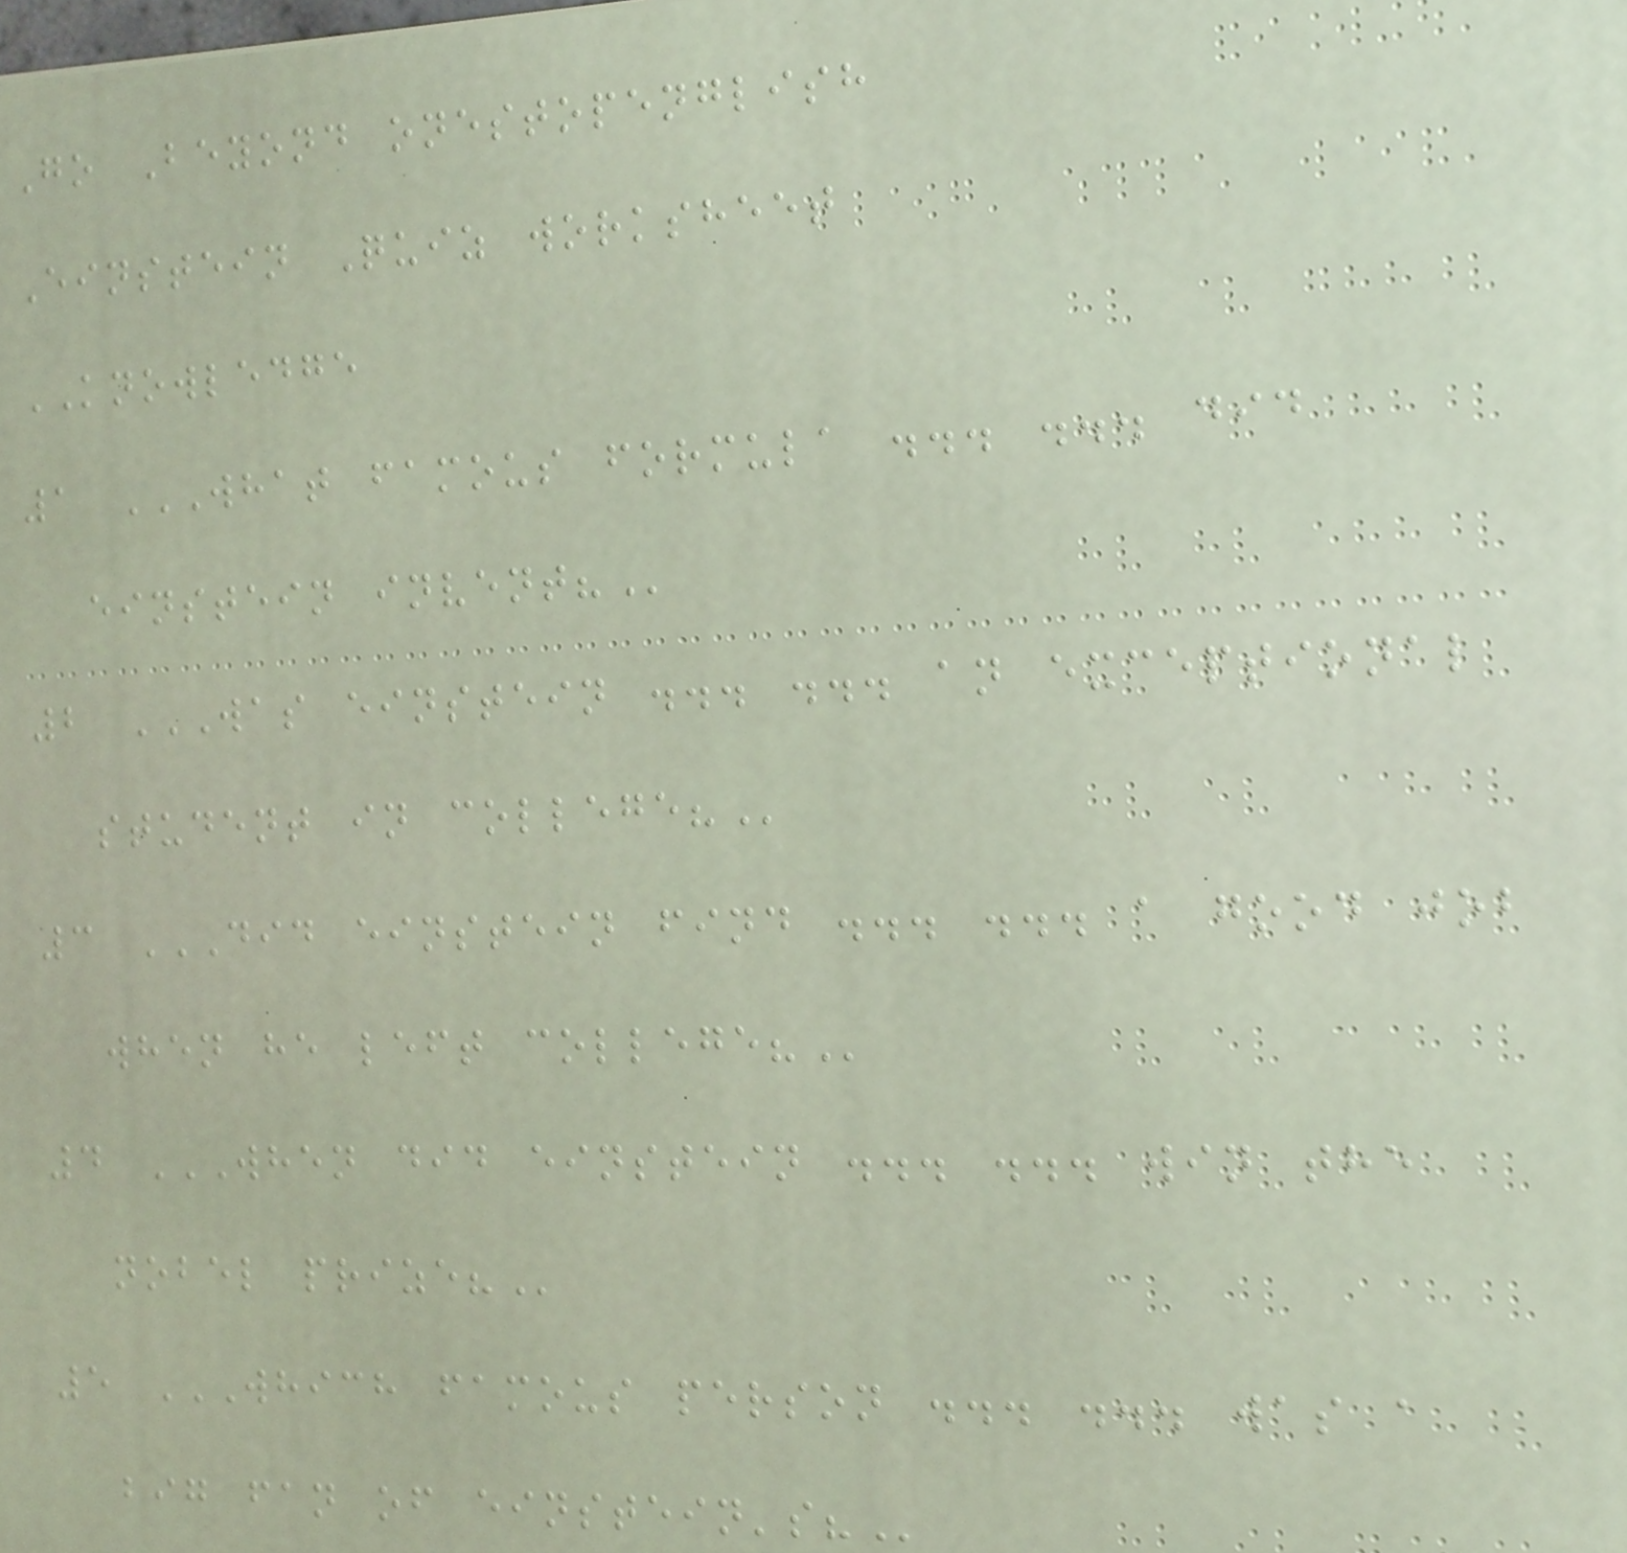Go Beyond onestopenglish
Einstein Quiz worksheet
KNOWLEDGE
1 WHAT FAMOUS FORMULA ... ... DID
EINSTEIN INVENT?
2 WAS EINSTEIN ... ... AN EXCEPTIONAL
STUDENT IN COLLEGE?
3 DID EINSTEIN FIND ... ... A GOOD JOB
WHEN HE LEFT COLLEGE?
4 WHEN DID EINSTEIN ... ... WIN THE
NOBEL PRIZE?
5 WHICH FAMOUS PERSON ... ... WAS A
BIG FAN OF EINSTEIN'S?
